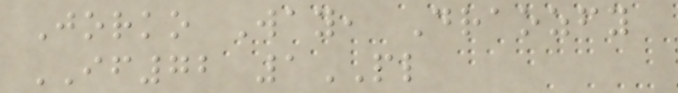Jorko Way, Draozfy
IF72 1PL
